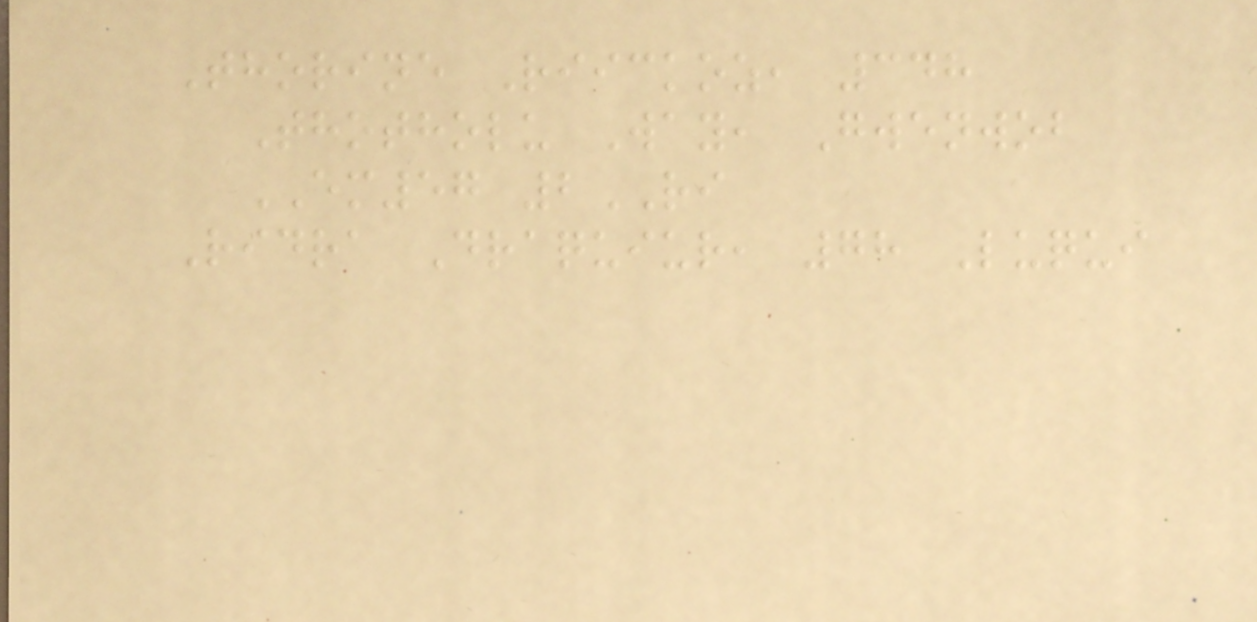Thorine Riickoz, 348
Thotholu Way, Gwenwob
EM57 2RI
Ridra Draquiur, 78 Luqui
